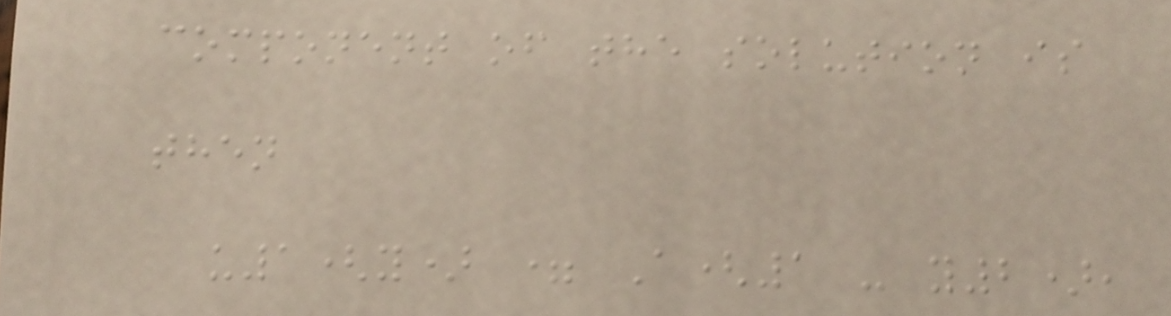component of the solution is
then
u1(y) = A(1 - y2),
